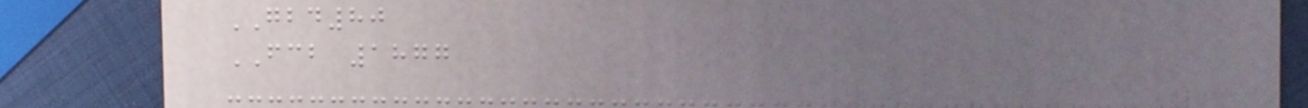GBD80
FCB 1877
